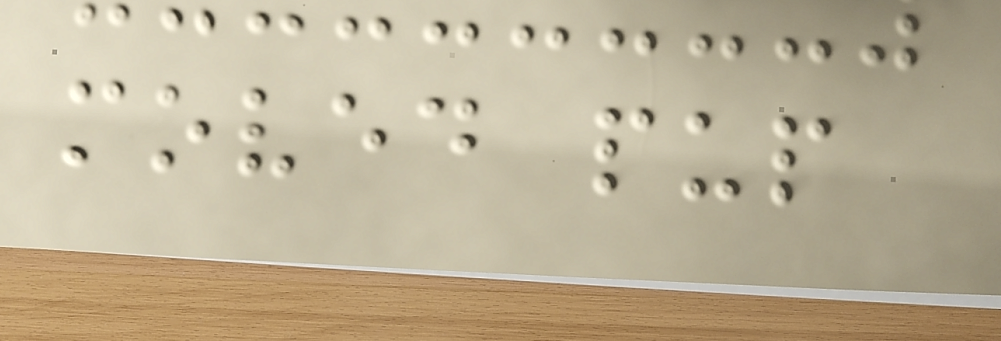moved pup
